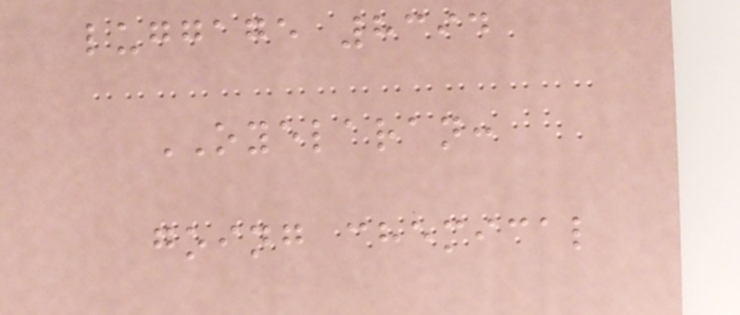luggage 8394
OYELARAN:
going chemical
